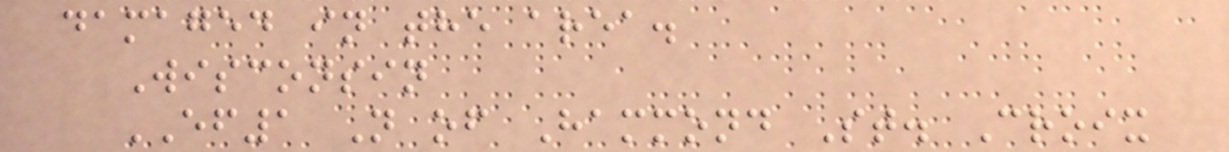damaged in the area.
Wisconsin
EF1 N of Hammond St. Croix
